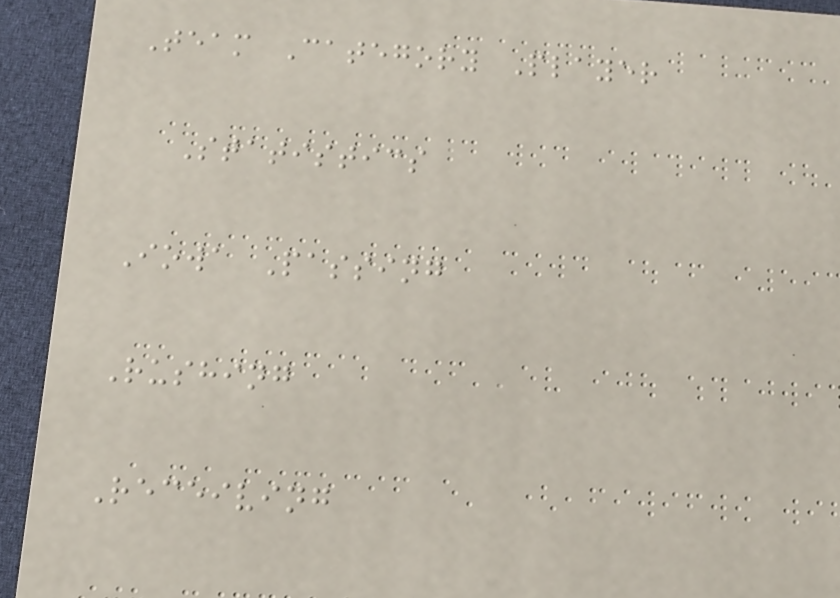Team Category Player
Statistics
Iowa Passing
Rushing
Receiving
